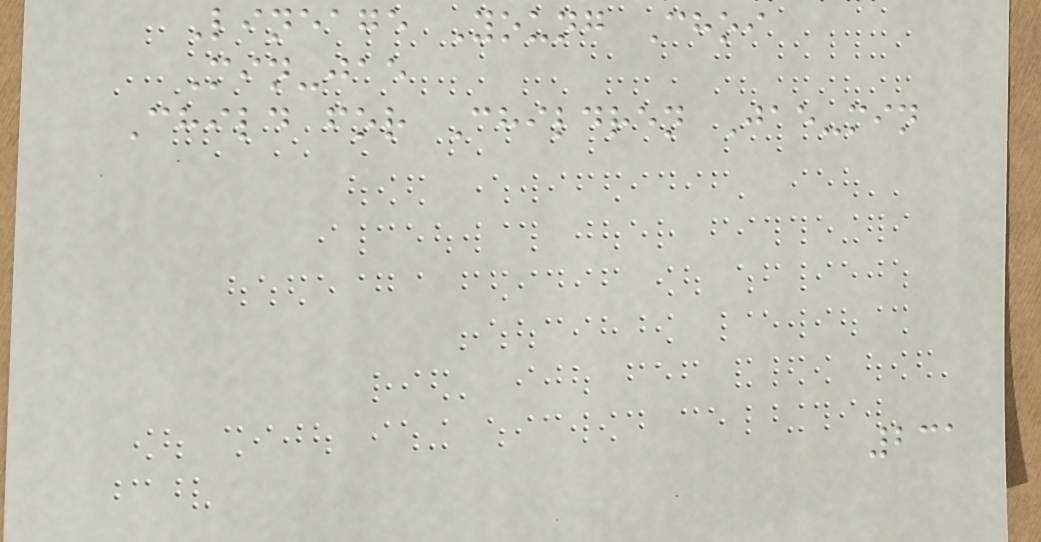Lineage Young Choi
Min-jae
Child for Children Jae-min
231
